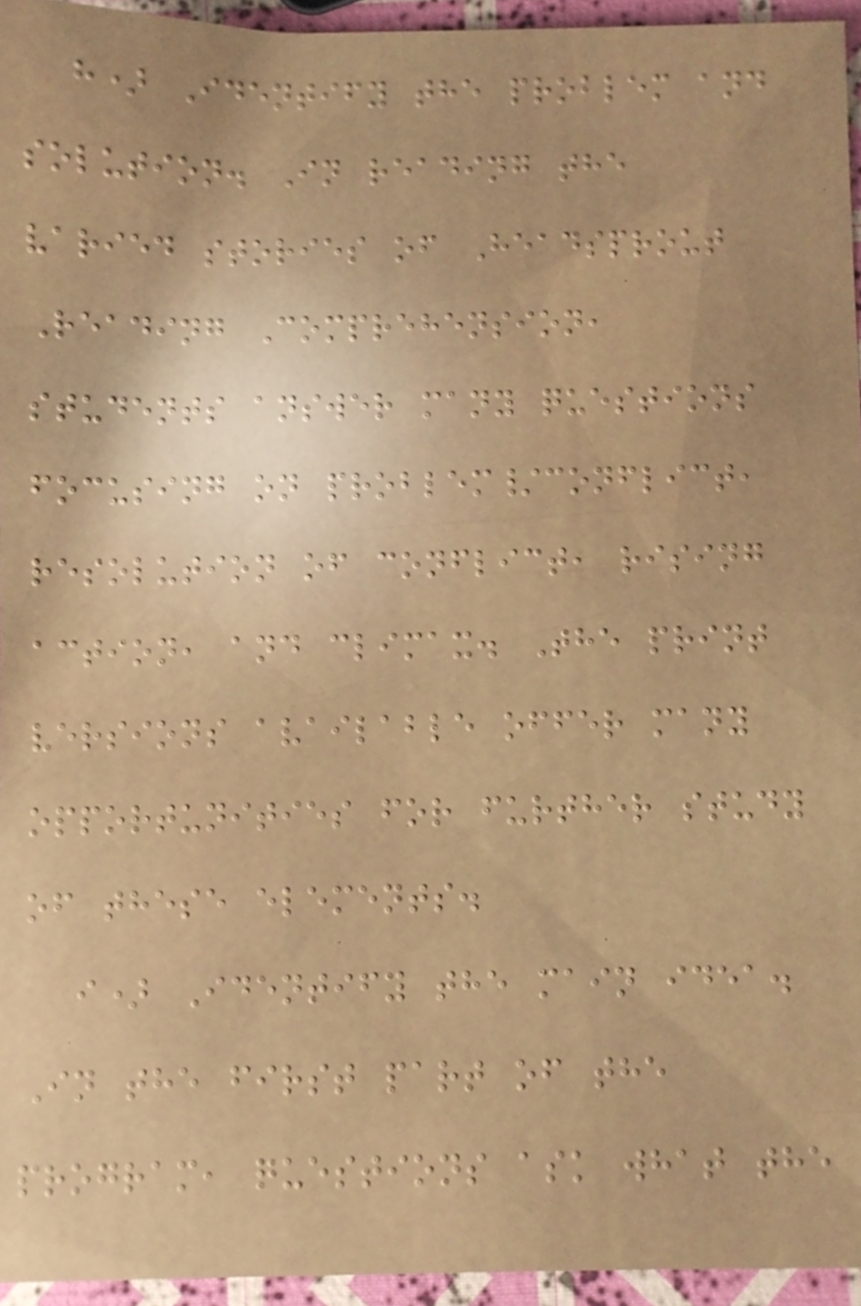h) Identify the problem and
solution. In reading the
varied stories of Headsprout
Reading Comprehension,
students answer many questions
focusing on problem/conflict,
resolution of conflict, rising
action, and climax. The print
versions available offer many
opportunities for further study
of these elements.
i) Identify the main idea.
In the first part of the
program, questions ask what the
